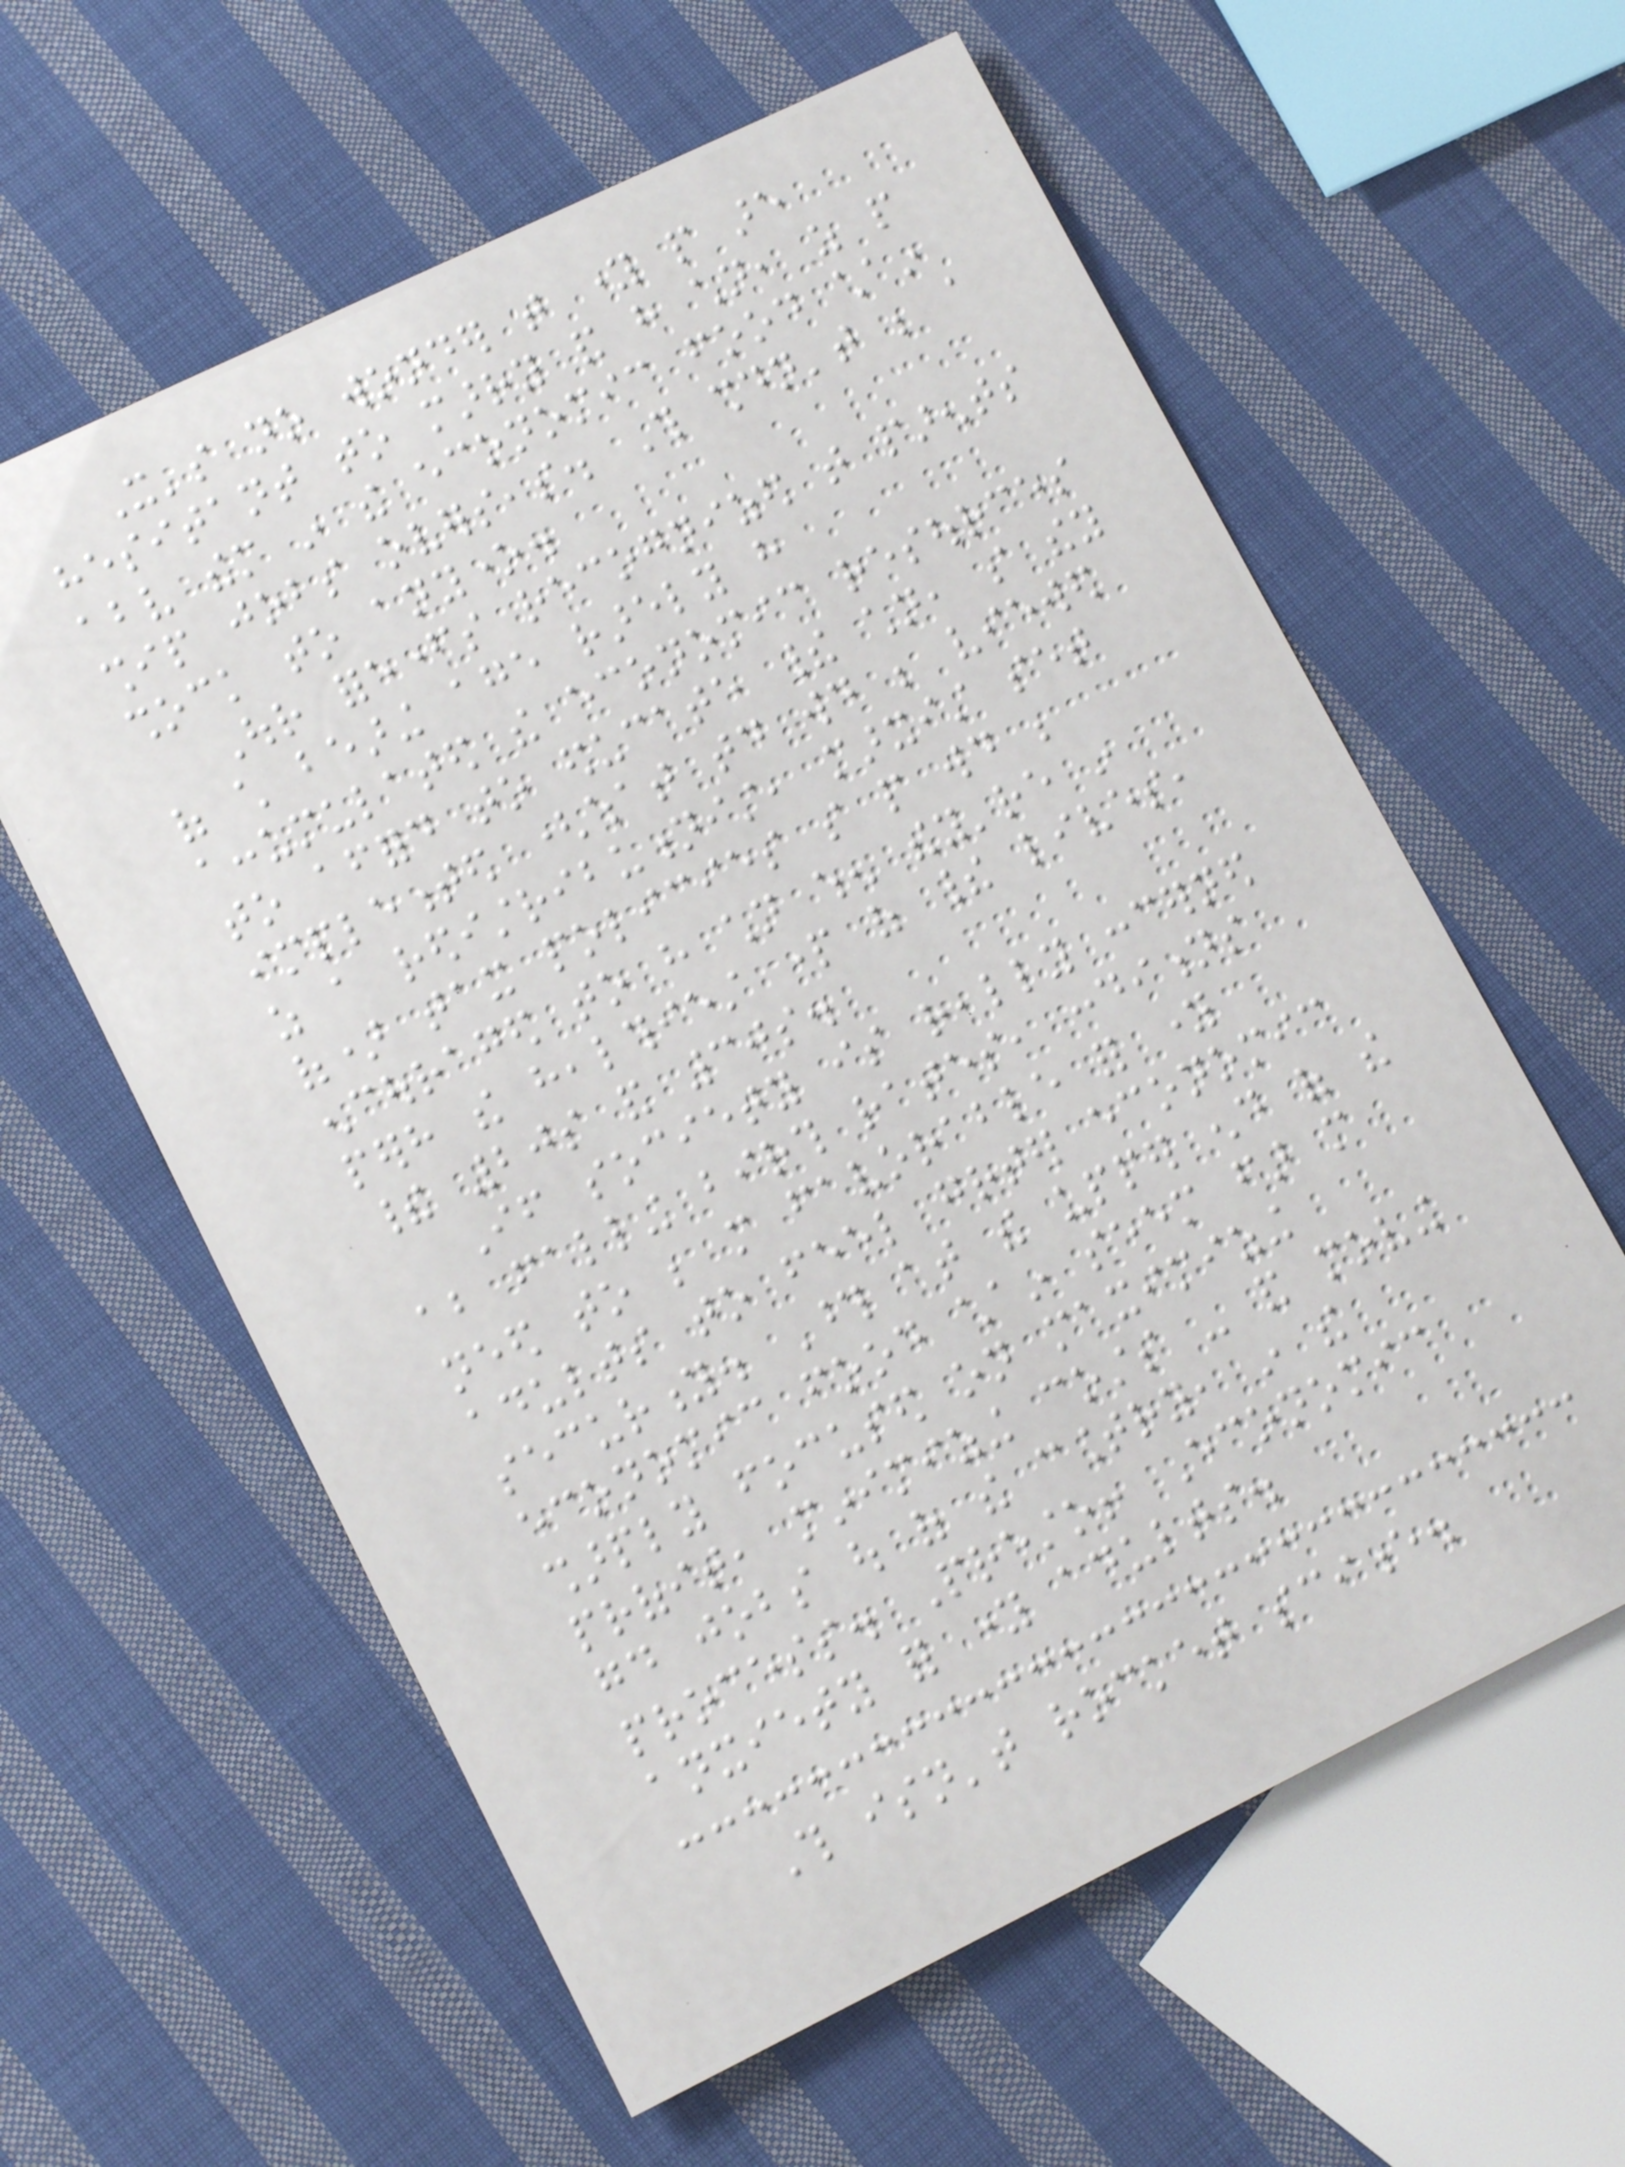It's no wonder that young people are
hesitant to marry and have children, as people
above them in the economic food chain
ship jobs overseas. This shouldn't be a
shock to anyone.
Our forefathers recognized that parents
of child bearing age rarely have
accumulated the economic resources
to afford to educate their children, so they
implemented (what today would be viewed
as a redistributionist, marxist set
of) tax policies so people would be
encouraged to have children when they're in
perhaps the healthiest part of their lives,
their 20s and 30s.
If society is really concerned
about falling birth rates, conditions
need to be more favorable for young
adults to feel greater economic
security. Those at the upper end of the
economic food chain seem far more
sharply focused on maximizing
profit, minimizing costs - and moving
good jobs out of the country, in the
process. Presto! Economic
anxiety for young adults.
This isn't rocket science.
